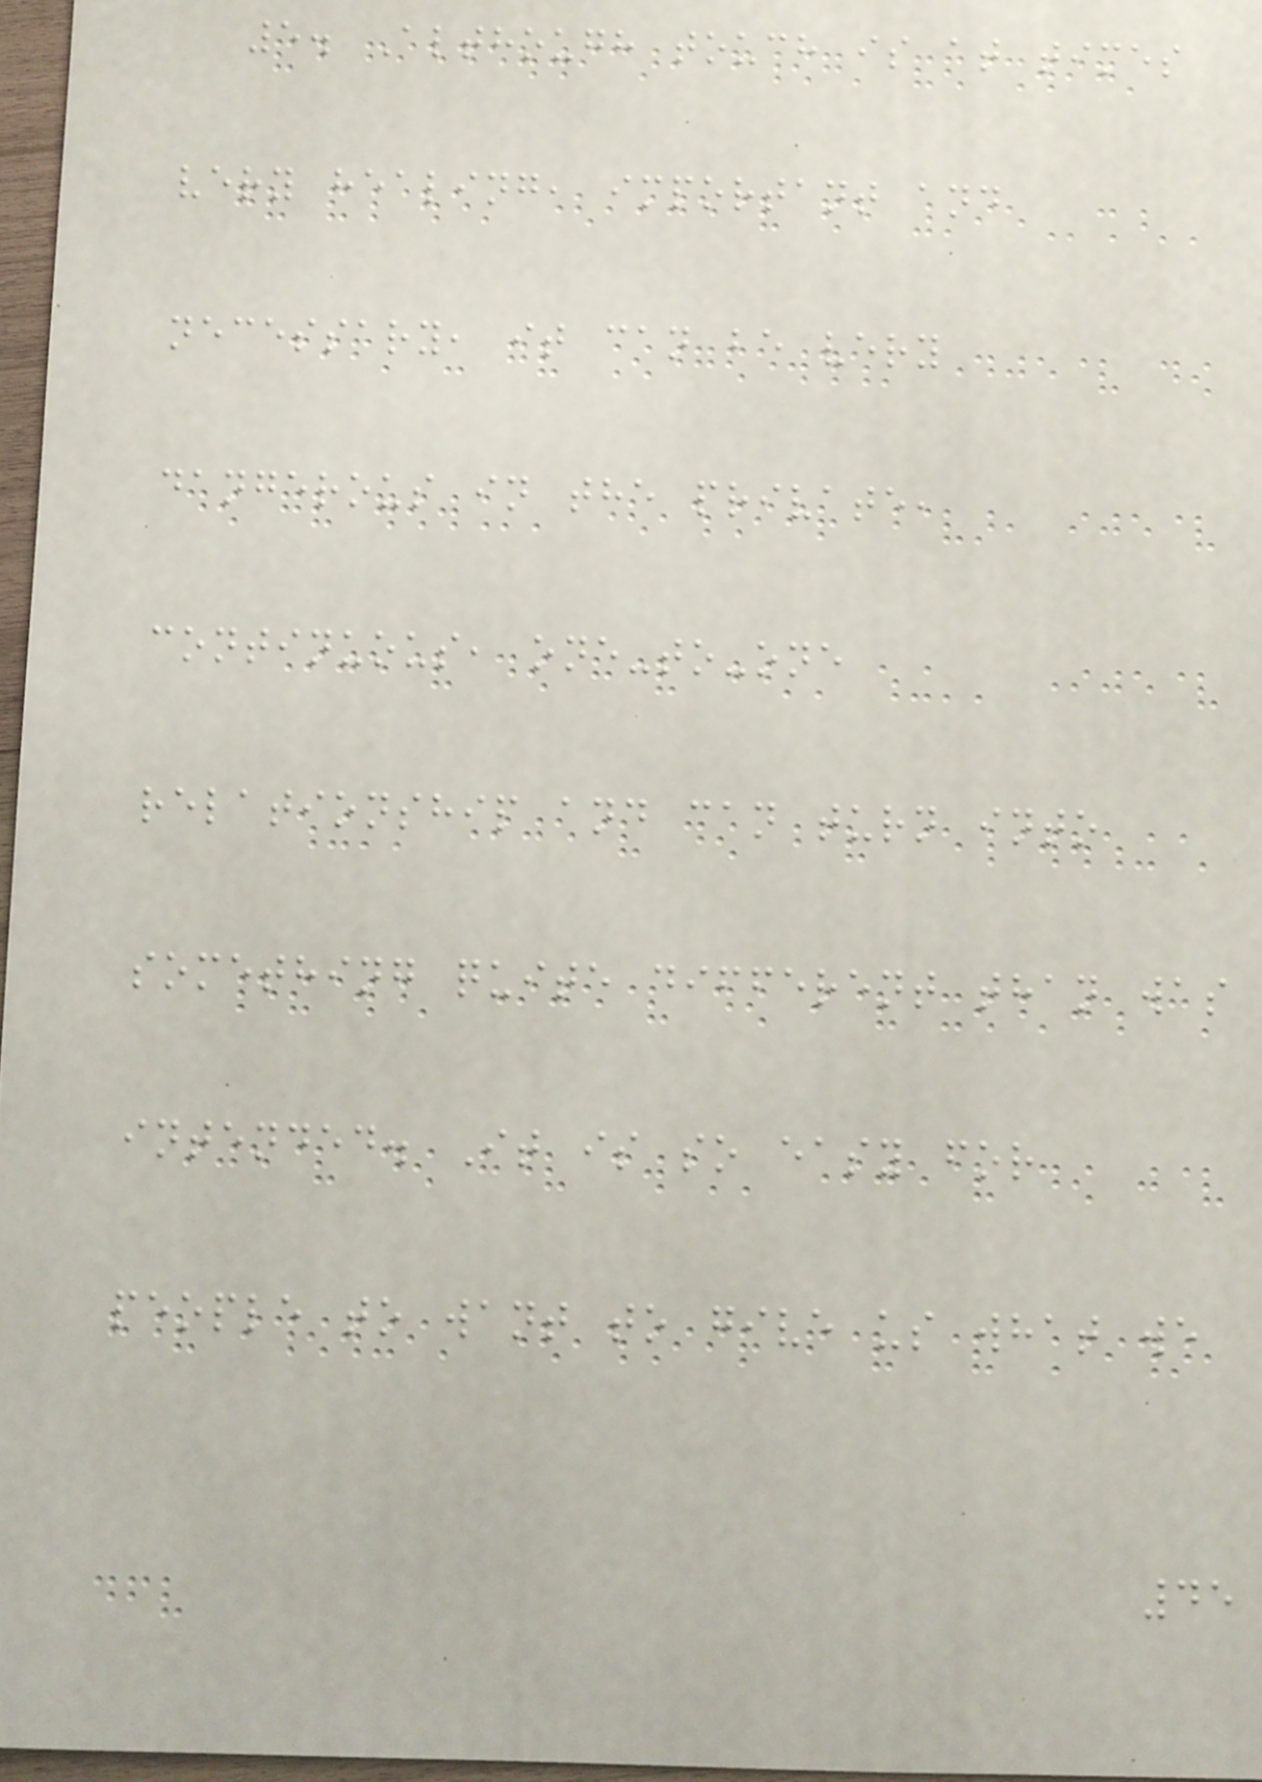5. Although touch is at times
very healing, important and
necessary, it can be very
dangerous in the private,
continuous, one-to-one
relationship and can turn into
something quite different than was
intended. It is so easy for
people to want to give us what we
45
